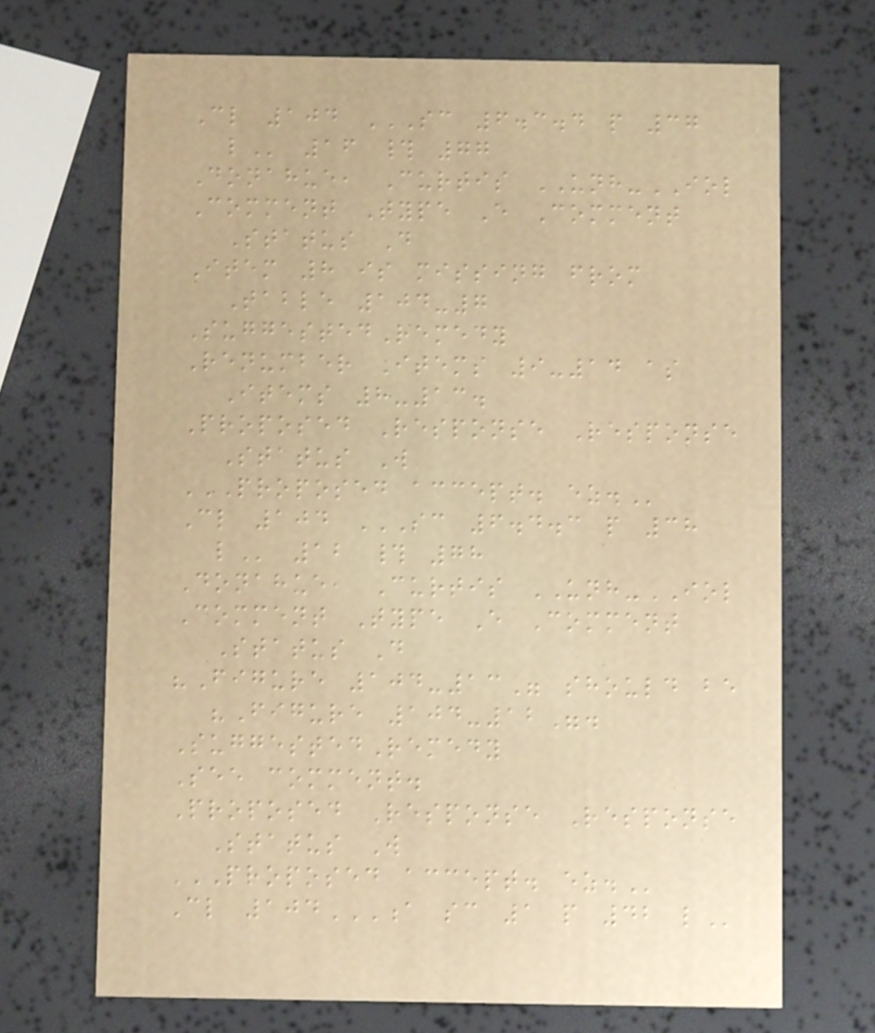Cl 104 SC 6.3.4 P 37
L 16 # 77
Donahue, Curtis UNH-IOL
Comment Type E Comment
Status D
Item 8 is missing from
Table 104-7
SuggestedRemedy
Renumber Items 9-14 as
Items 8-13.
Proposed Response Response
Status W
PROPOSED ACCEPT. EZ.
Cl 104 SC 6.4.3 P 38
L 12 # 78
Donahue, Curtis UNH-IOL
Comment Type E Comment
Status D
"Figure 104-13" should be
"Figure 104-12".
SuggestedRemedy
See comment.
Proposed Response Response
Status W
PROPOSED ACCEPT. EZ.
Cl 104A SC 1 P 42 L
